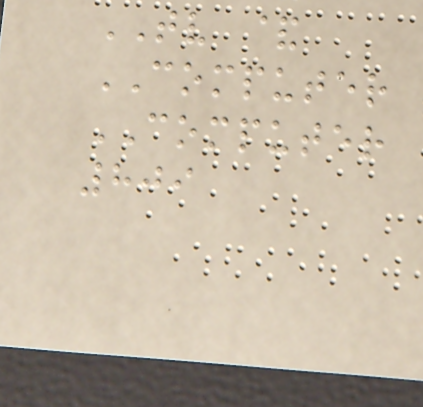TV &
COMPUTER
COMPUTER
809
